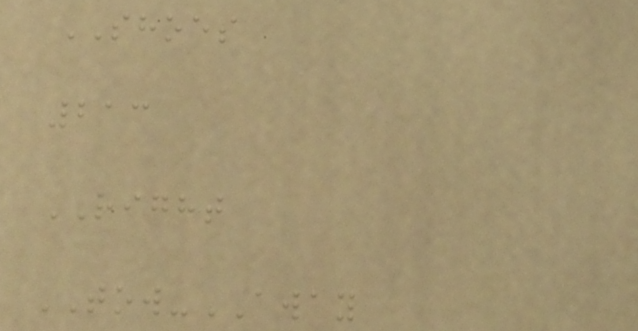SHOES
213
RIGHT
TOW-AWAY
